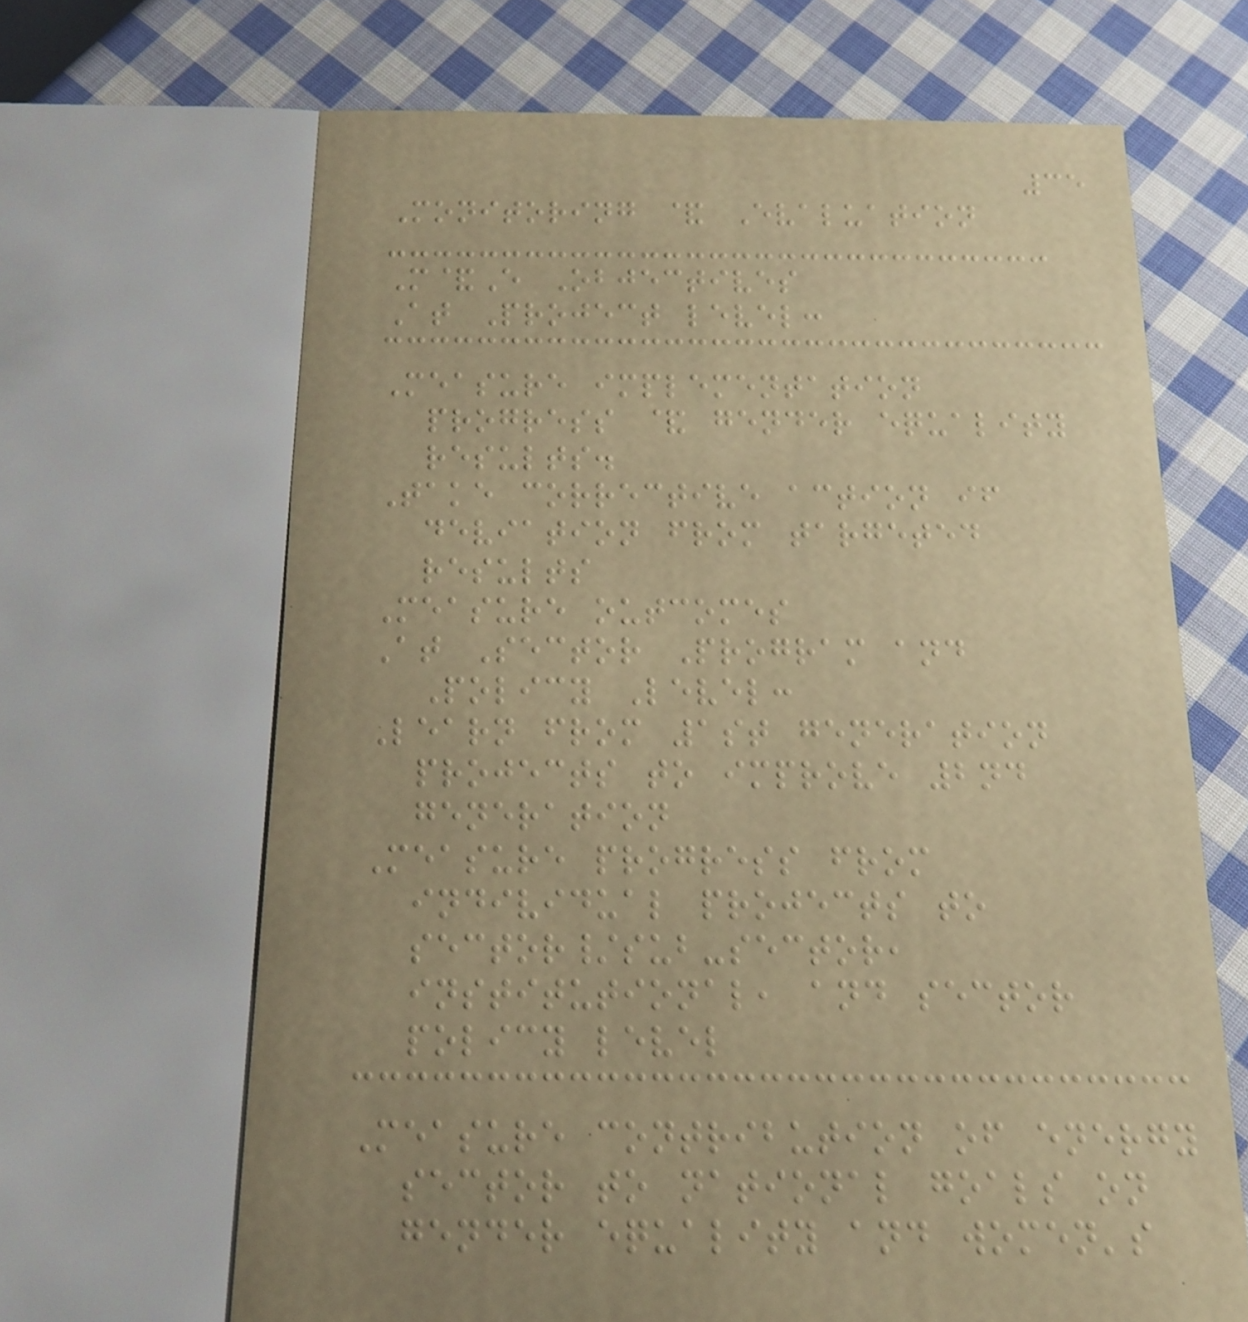35
Monitoring & Evaluation
M&E Objectives
At Project level:
Measure implementation
progress & gender equality
results.
Take corrective action if
deviation from targeted
results
Measure outcomes
At Sector Program and
Policy Level:
Learn from 1st generation
projects to improve 2nd
generation
Measure progress from
individual projects to
sector/sub-sector,
institutional, and sector
policy level
Measure contribution of energy
sector to national goals on
gender equality and women's
